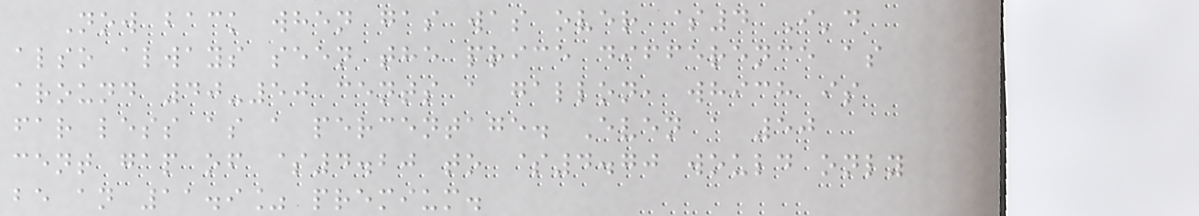Now back when gas was over $4 I'd
also always seen the price difference as
around 40-50 cents a gallon, which is
far less as a percentage. Even a 50
cent gap of $4.20 to $4.70 would only
be an 11.9% premium.
